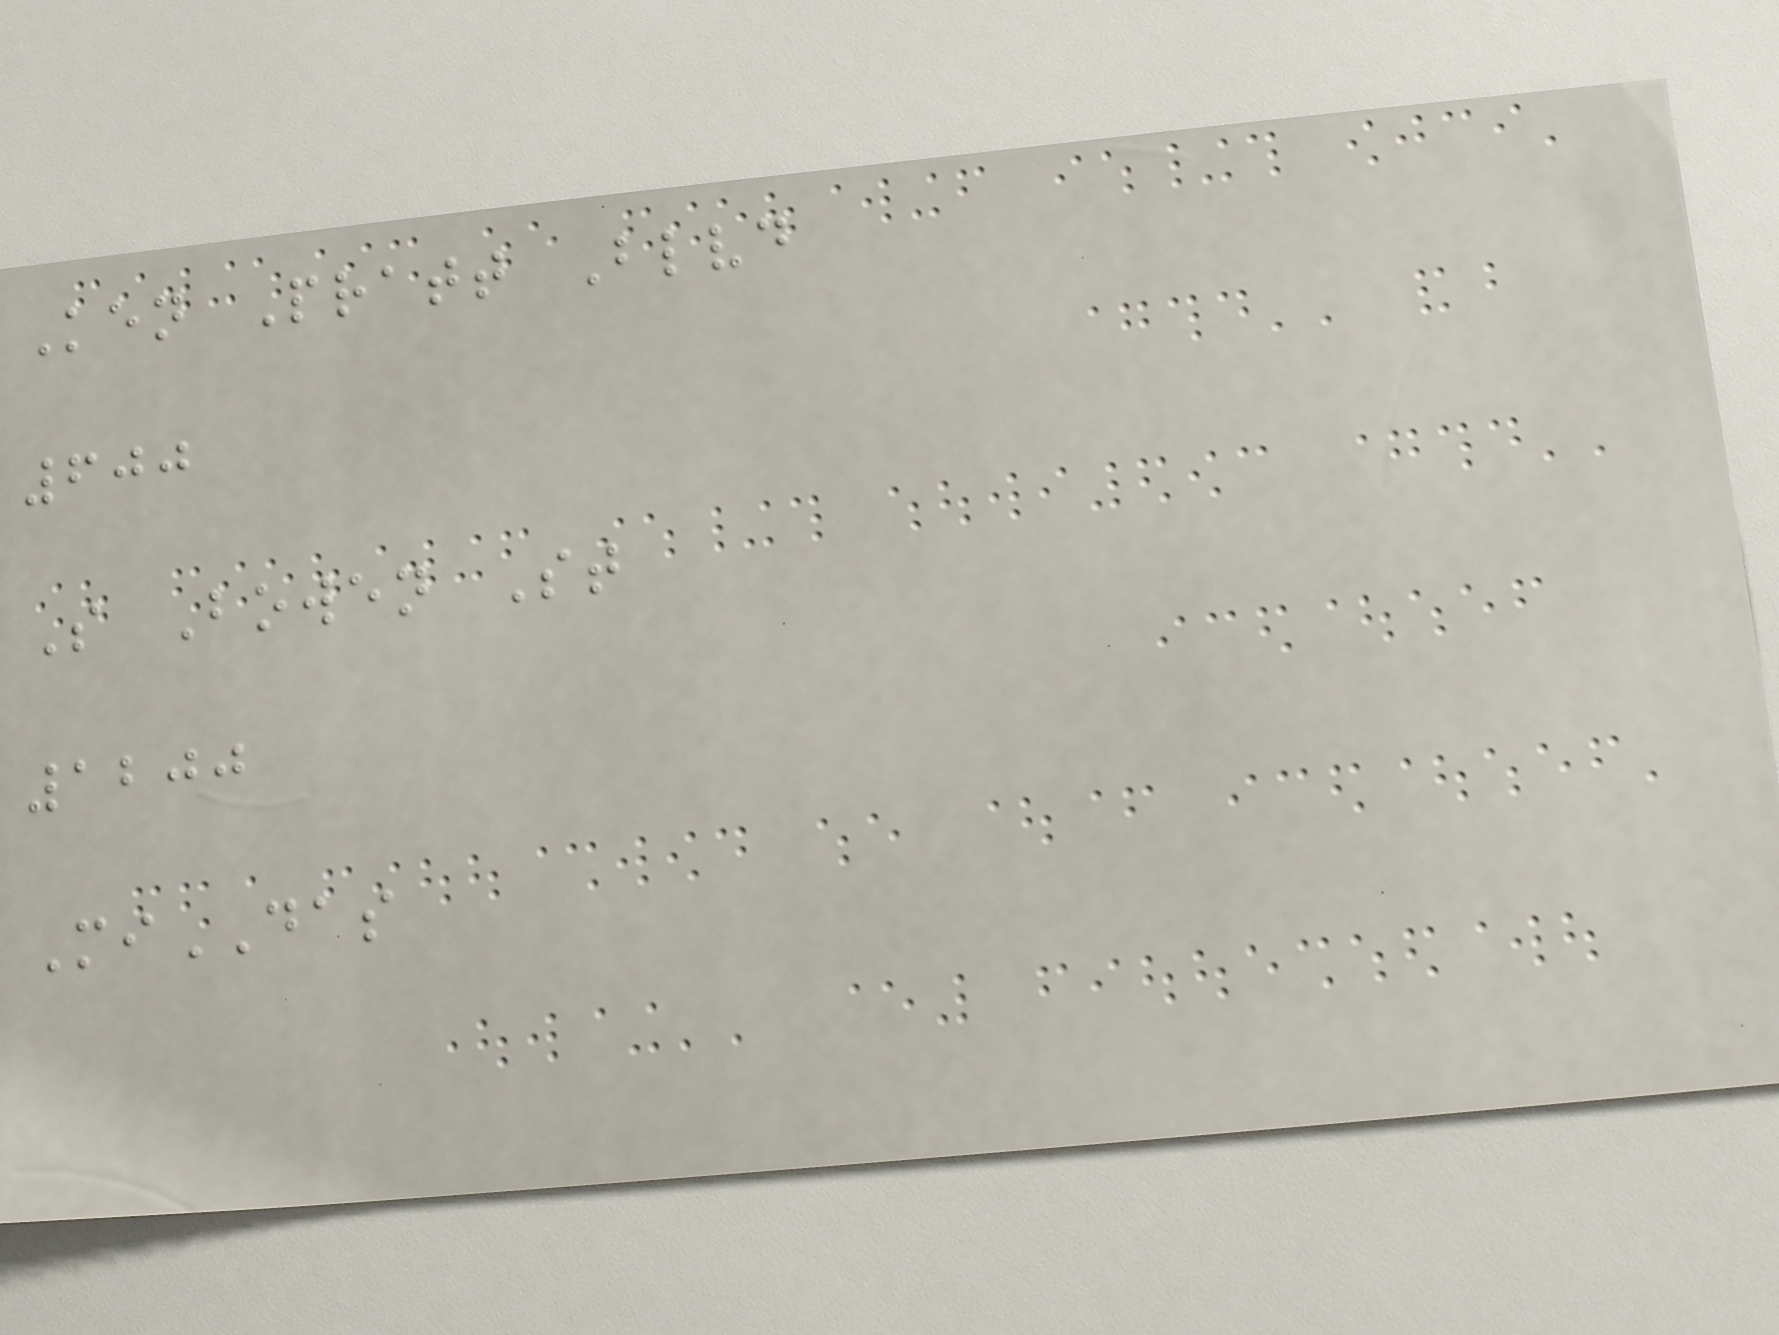Ken Pratt Blvd
600
S Bowen St
1200
MiDAS
